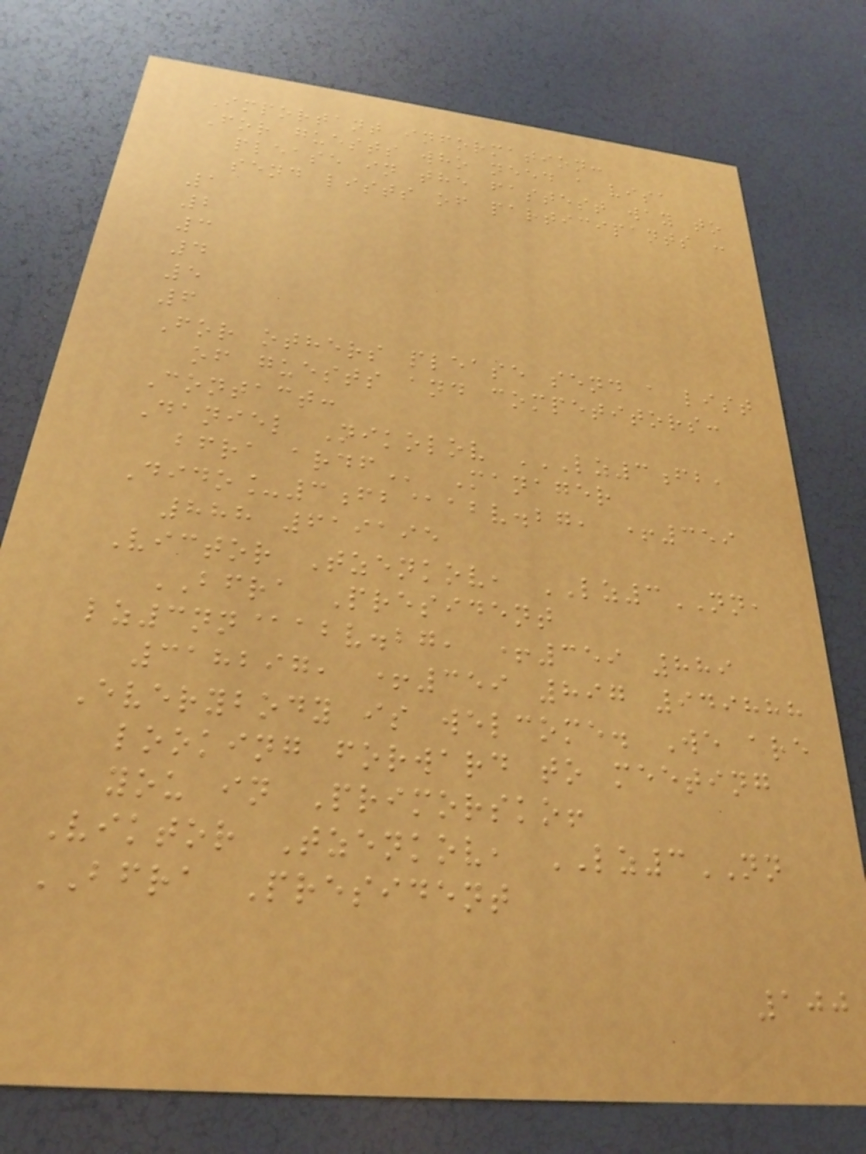Important information:
For guests who need a visa
please in the fastest way to
send lists of participants :
1
2
3
4
5
6
For others please send a list
of guests and competitors:
Contact:
Daniel Nikolov LZ3FB,
BFRA ARDF Manager
Dido_3fb@abv.bg, +359
888 619195
Victor Tzenkov, LZ3NN,
BFRA President
lz3nn@abv.bg, +359 889
318297, +359 897 949888
Everybody is welcome. We are
looking forward to meeting
you in Primorsko!
Viktor Tzenkov, LZ3NN
BFRA President
100
